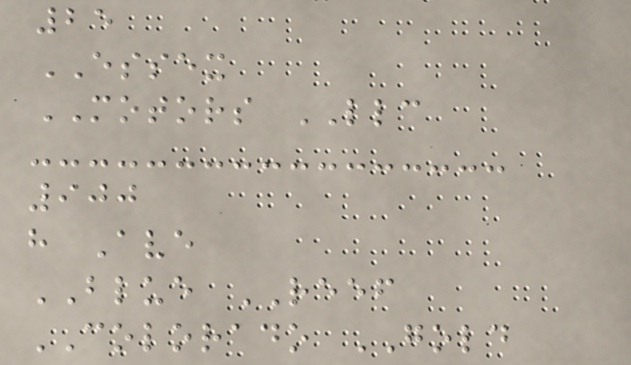25
ESSEX
MOTORS LLC
900
h Ave
BLUE REEF
COLORADO GOLD
